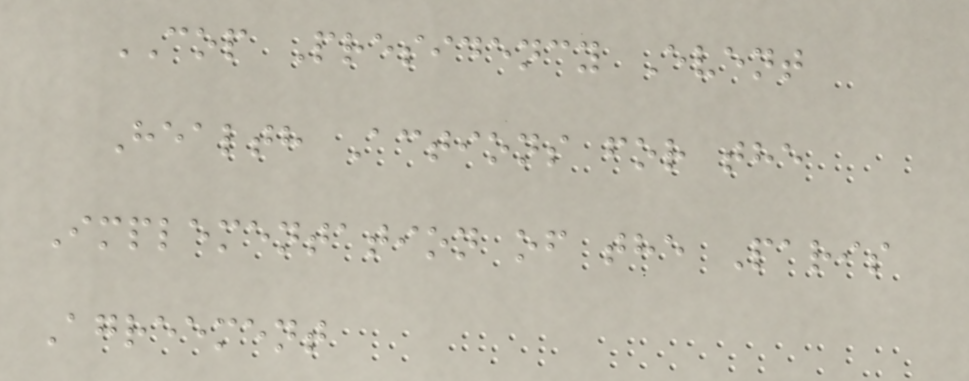COP Presidency Event
Health Actions for the
Implementation of the Paris
Agreement
